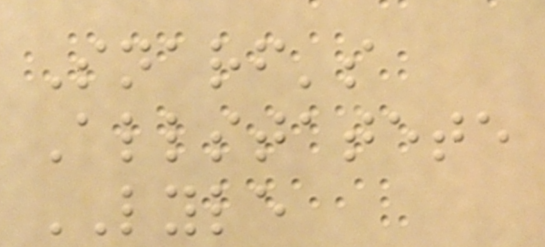Snarf's
Allstatete
LYLE
